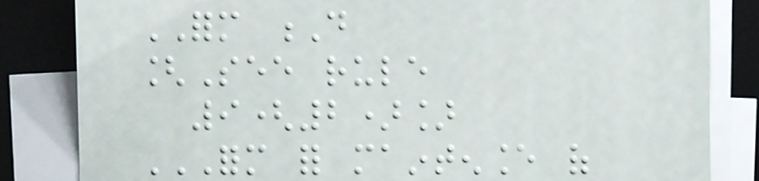FORM D
[See rule
9(2)]
FORM FOR MAINTENANCE OF
